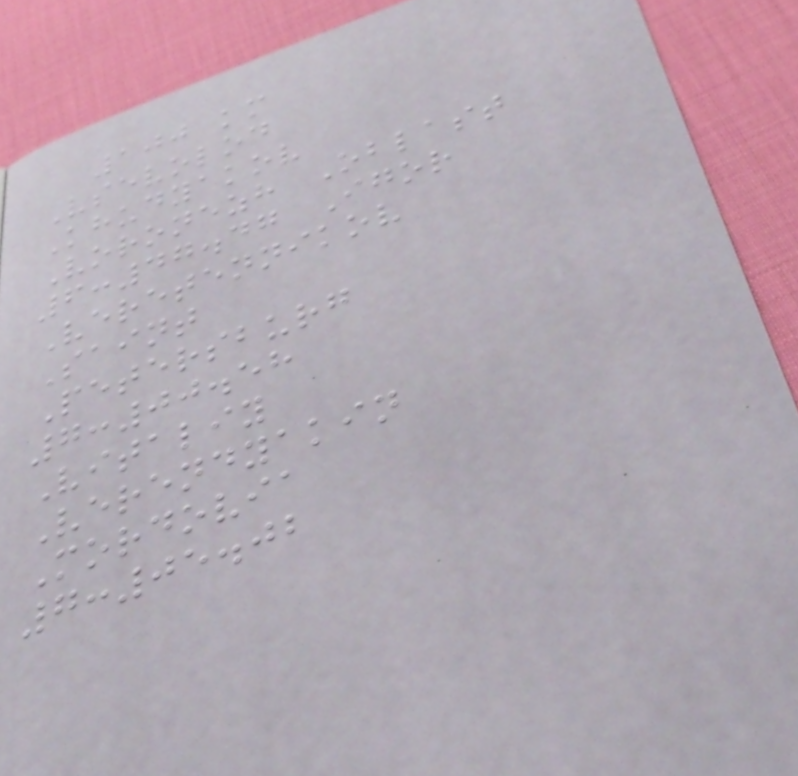100 km
Vsevolod
Khudyakov
Voronezh Oblast
6:47.47 Igor
Veretennikov
Saint
Petersburg
7:00.58
Vitaliy
Verendyakin
Mordovia
7:05.02
